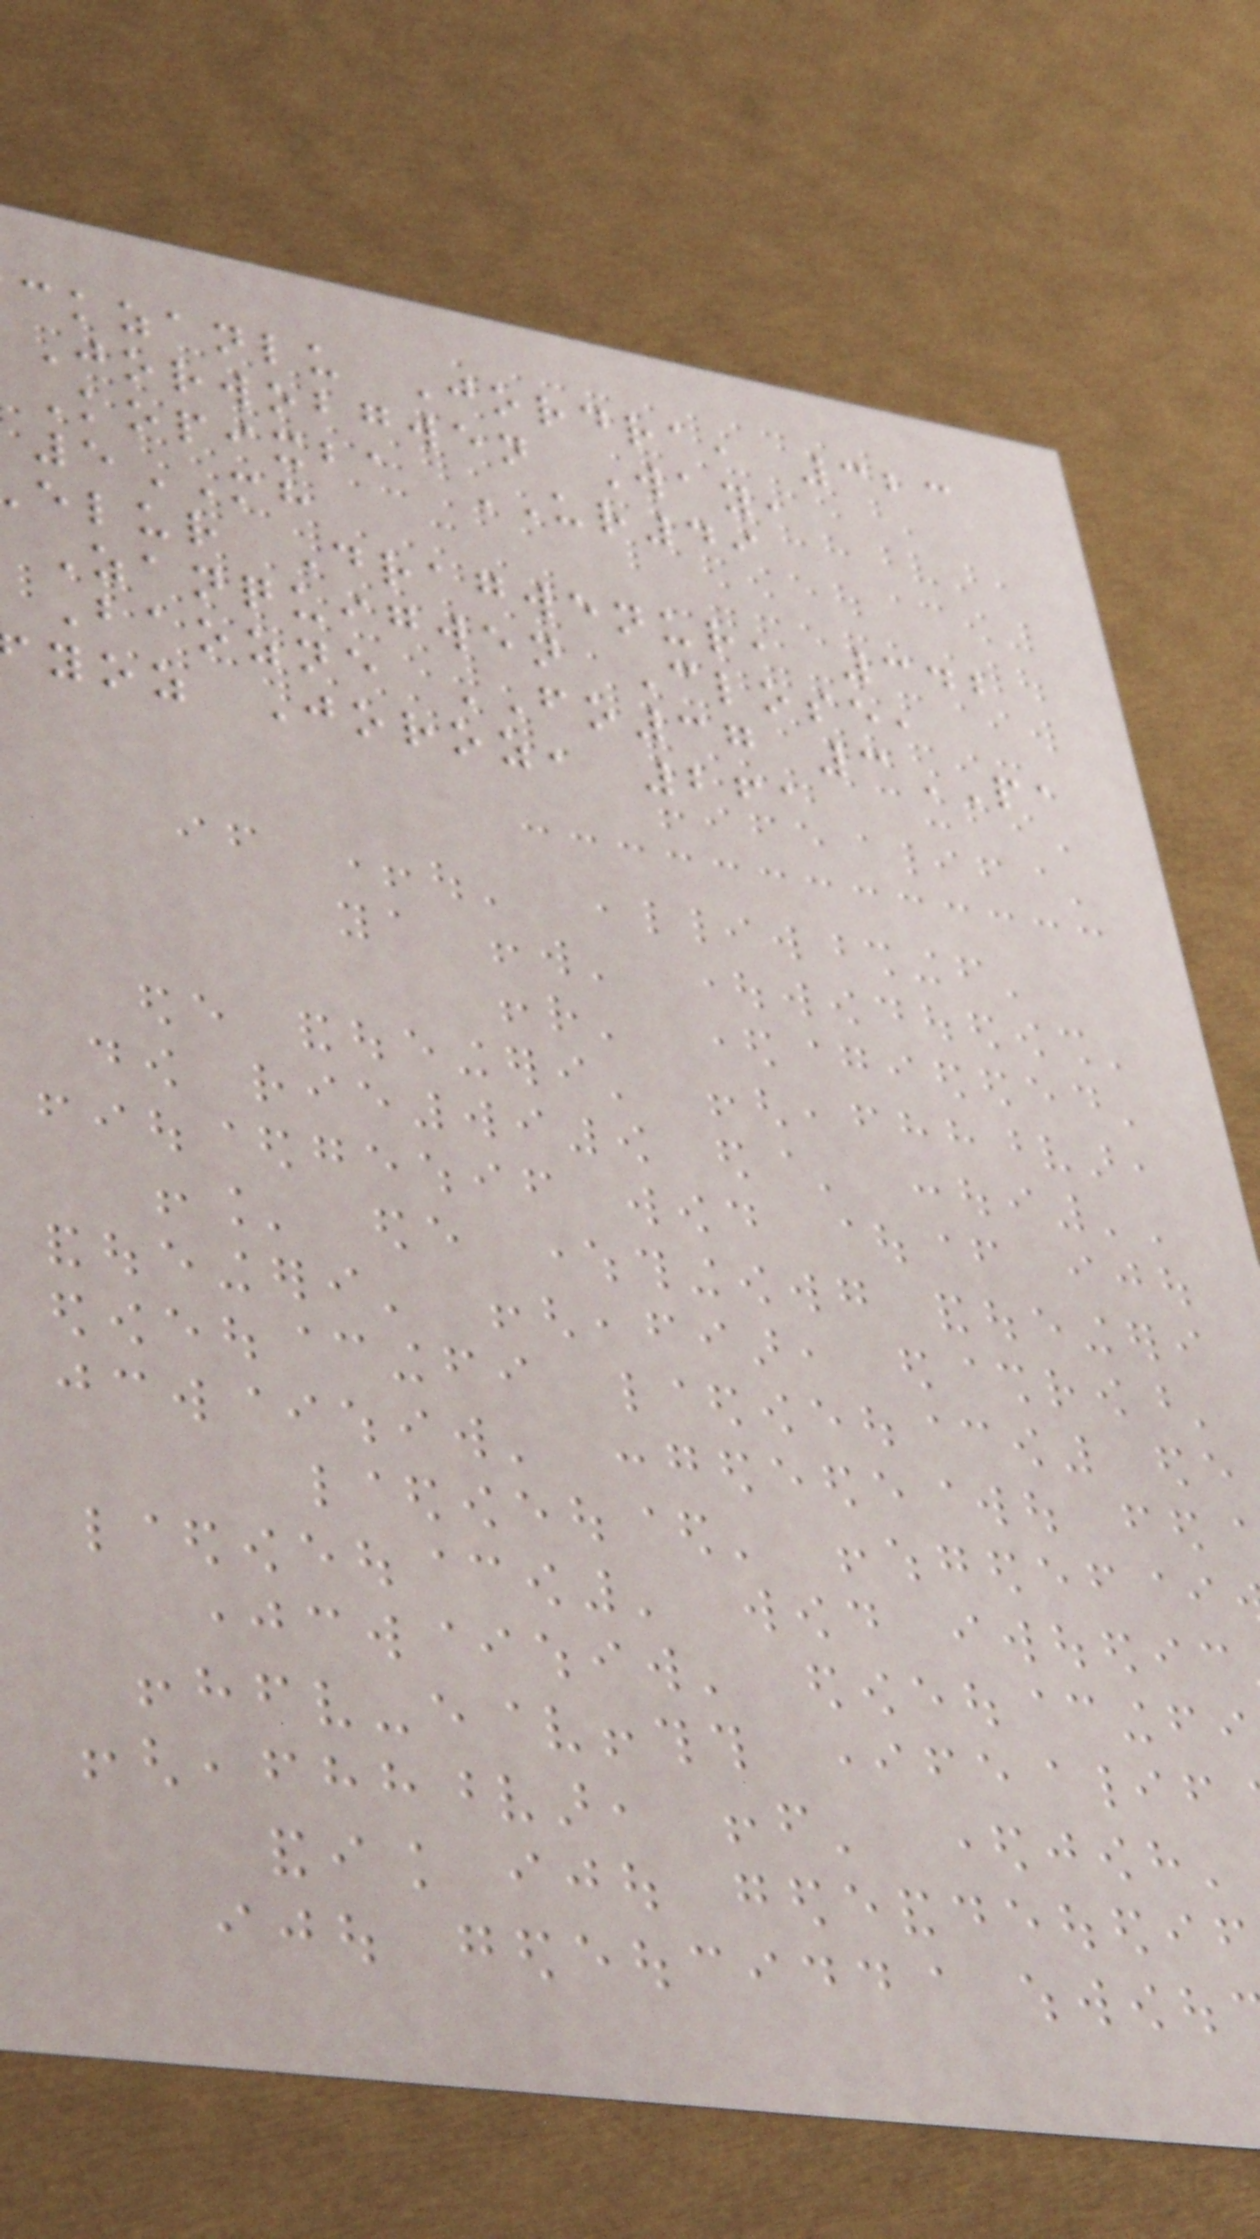ckzanlu Jordra, 323
Jorwobgwen Way,
Kopixba UR49
5MH
elur Dragwenur, 342
Zanquigwen Close,
Baozne FO37 3PA
yoz Joroz, 261
